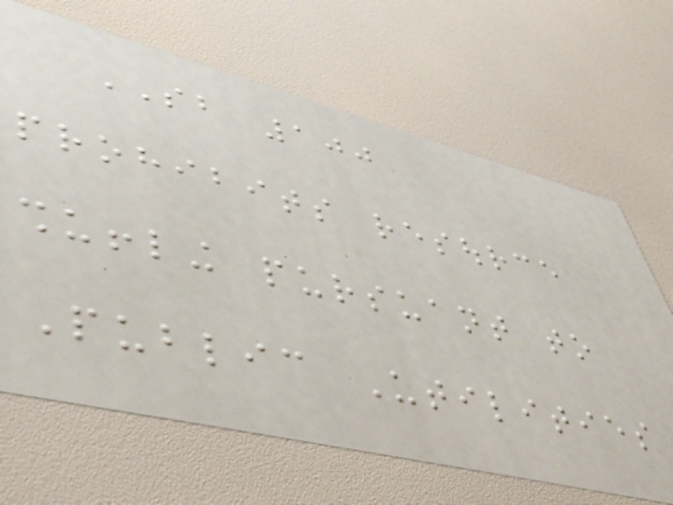SB 100
prohibits resource
shuffling pursuant to
Public Utilities
